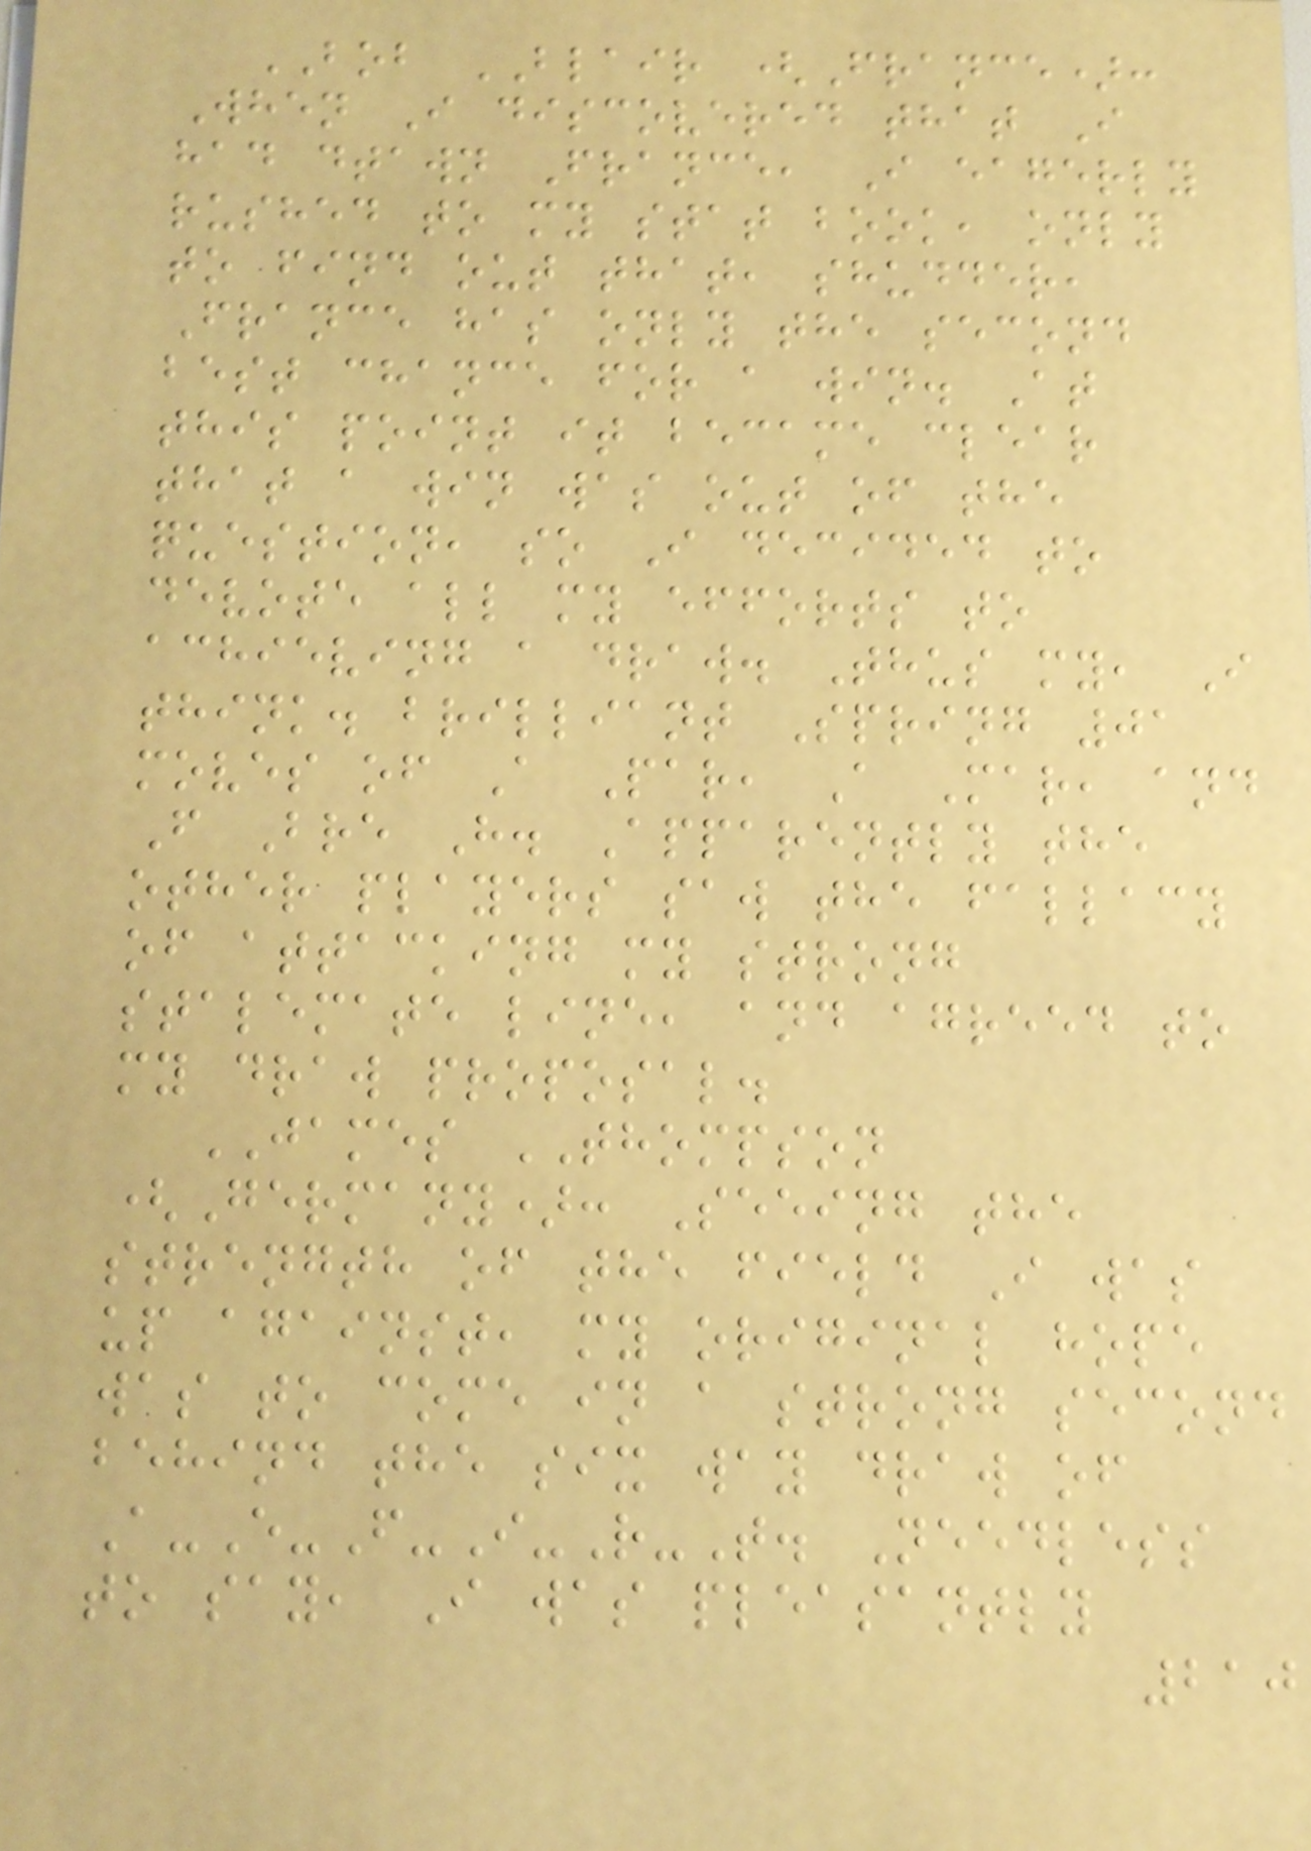BOB BLAIR (France):
When I discovered that I
had dtawn France, I eagerly
rushed to my stat book, only
to find out that, shudder,
France has only the second
best chance for a win. At
this point it became clear
that a win was out of the
question, so I decided to
devote all my efforts to
achieving a draw. Thus my, I
think. brilliant Spring 01
moves of A Par, A Mar, and
F Bre H. Apparently the
other players saw the fallacy
of attacking my strong
stalemate line, and agreed to
my draw proposal.
JAMES THOMPSON
(Germany): Seeing the
strength of the field I was
up against, my original hope
was to come in a strong second
behind the six way draw of
A-E-F-I-R-T. Needless
to say, I was pleasantly
210
